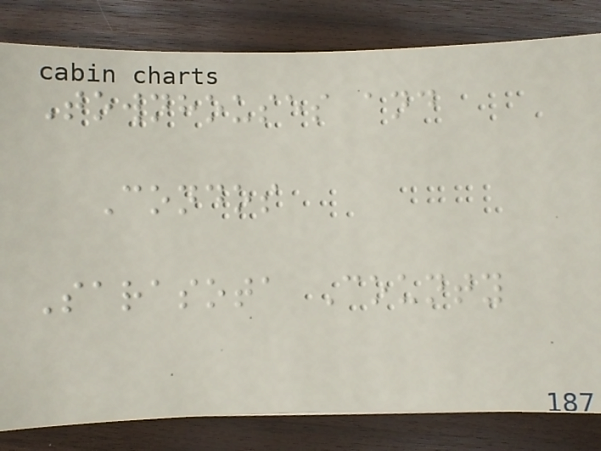Townhouses and
Condos
Sarasota County
